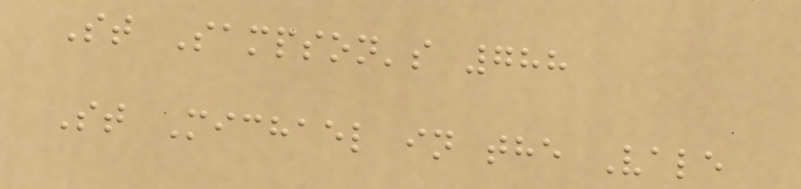St Sampson's 788
St Michael in the Vale
